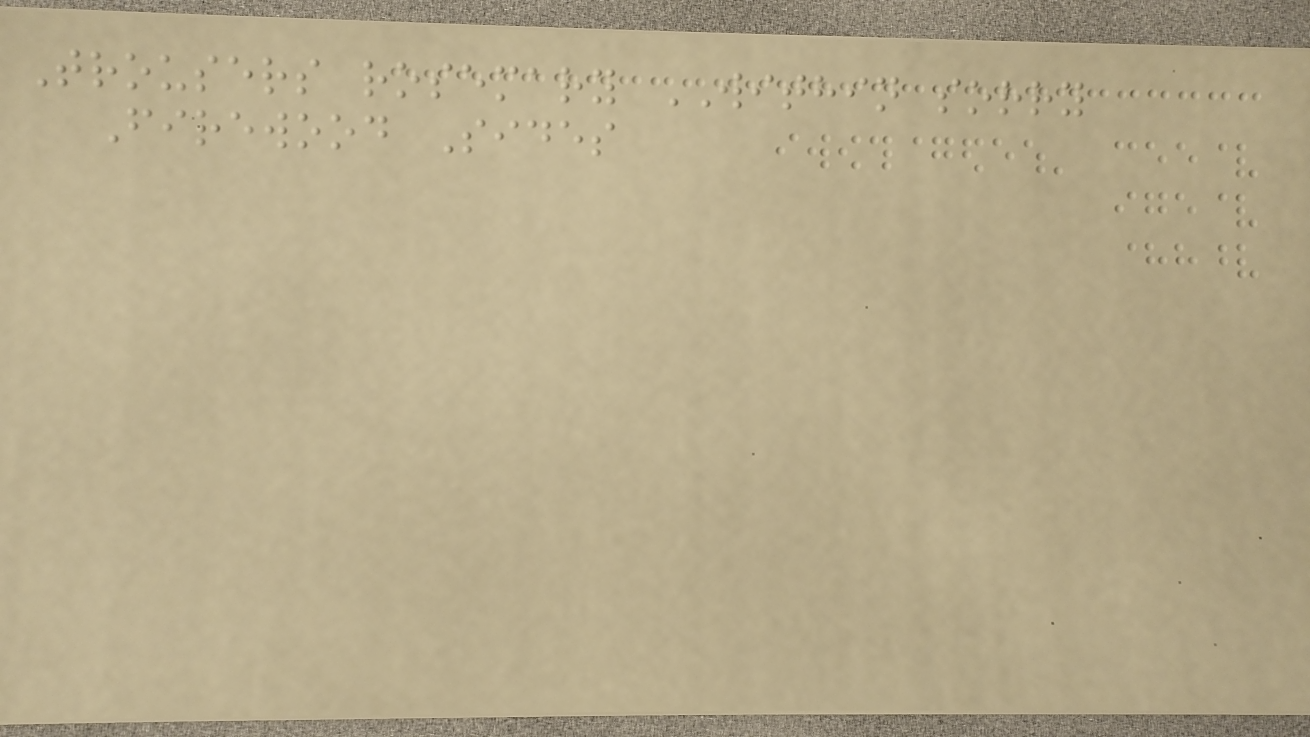Trousers rosemary WITHIN sorry
Firewood Sides
